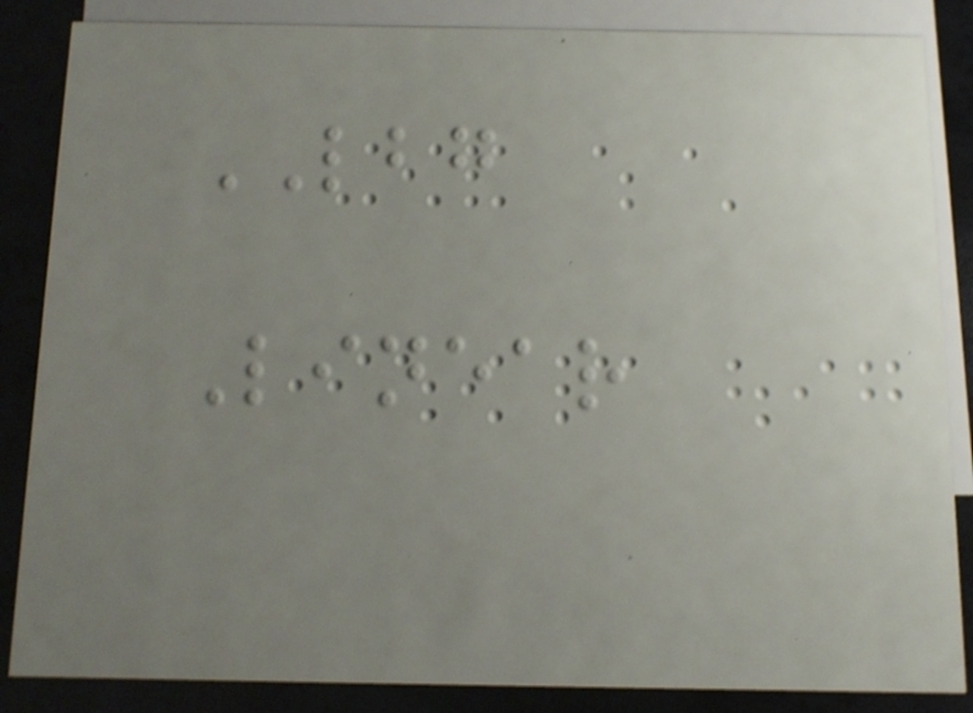LBG
Linear
